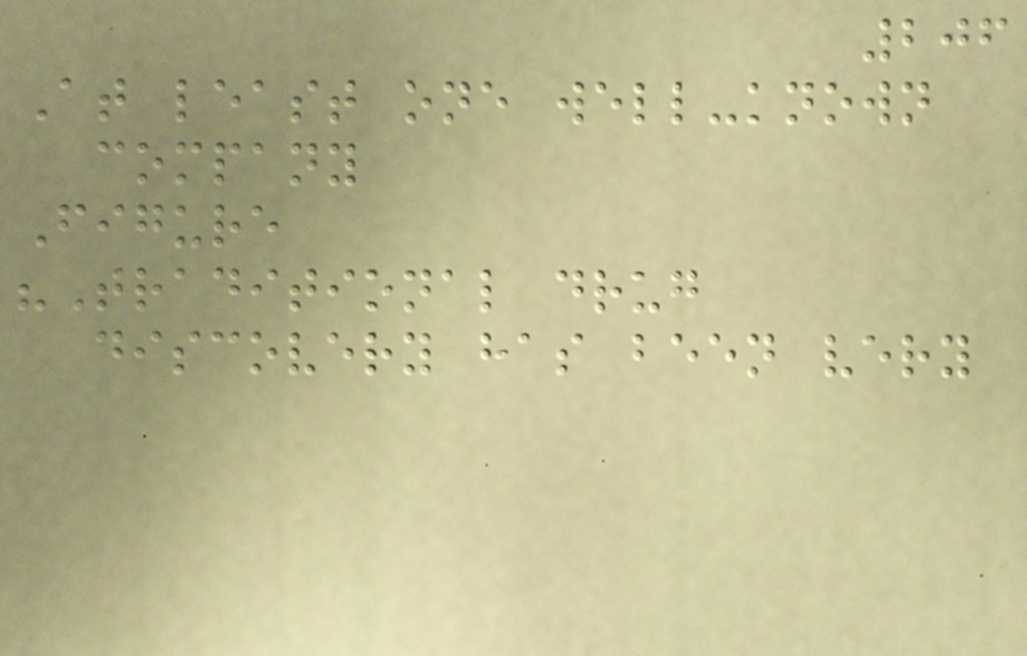206
At least one well-known
company
Figure
"Traditional drug
discovery has been very
